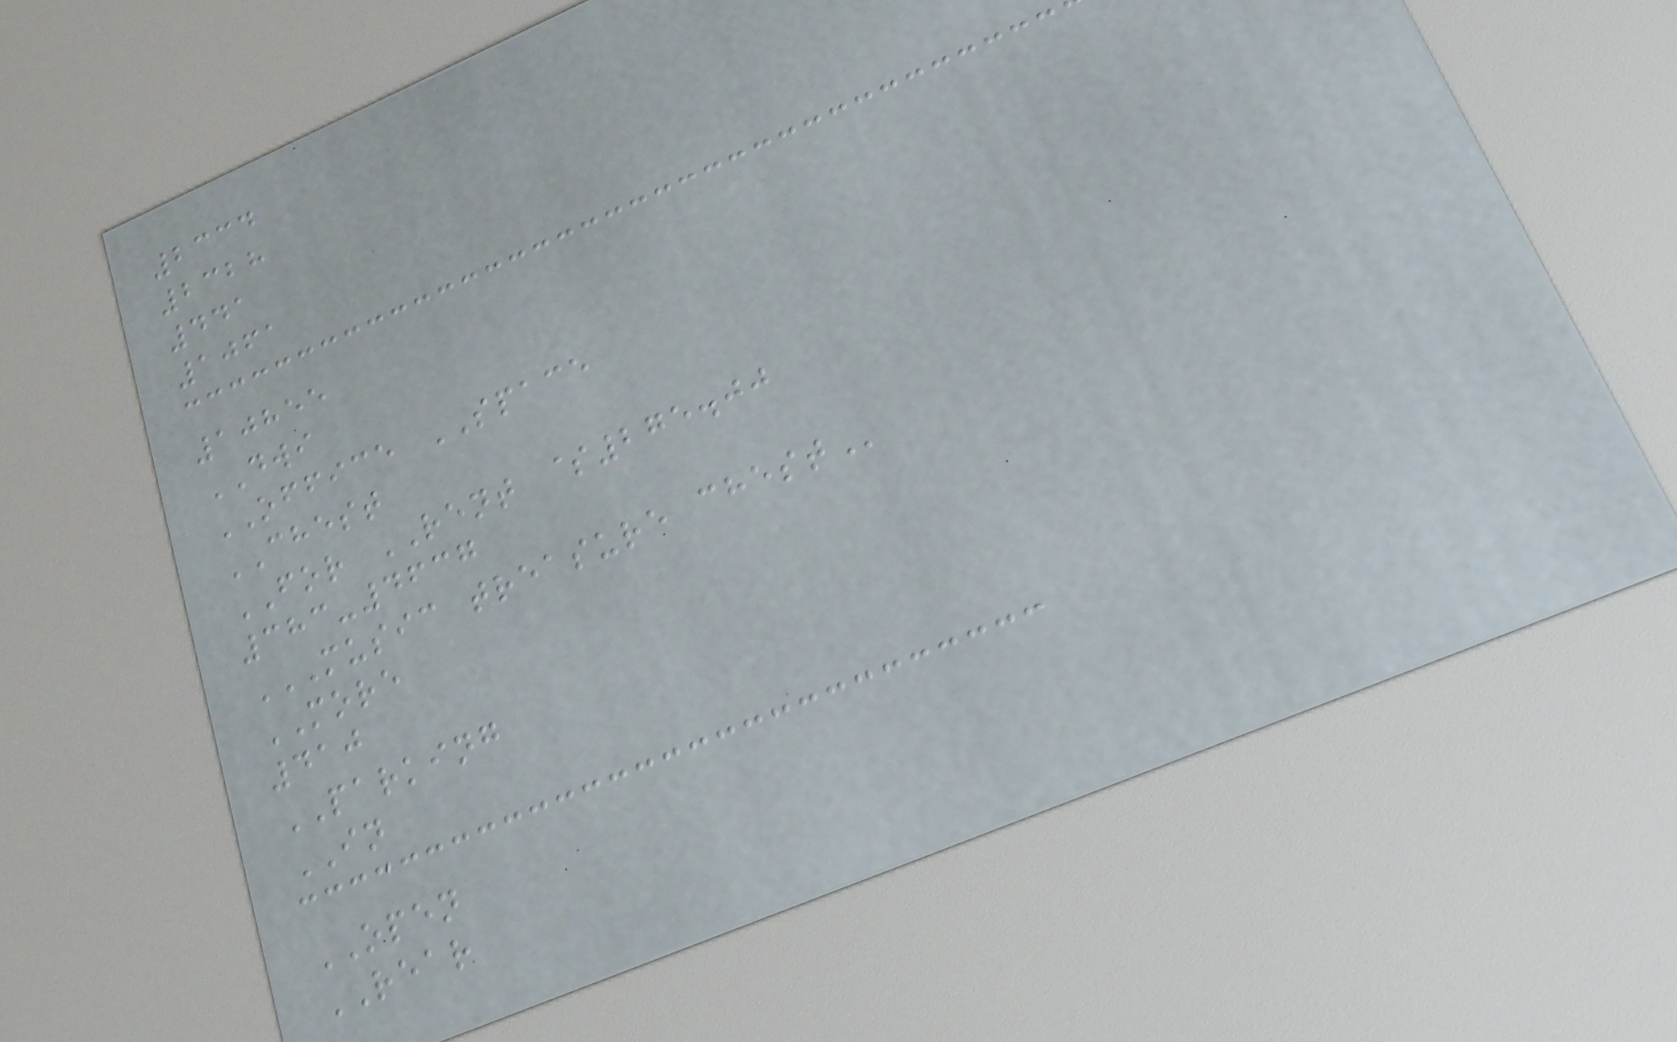2334
2328
441
1061
10855
DWI
OFFICE SPACE
CHEST
FOR RENT $275.00
383-4637
MUSIC TREASURE CHEST
MORE
410
PARKING
IN
OPEN
REAR
